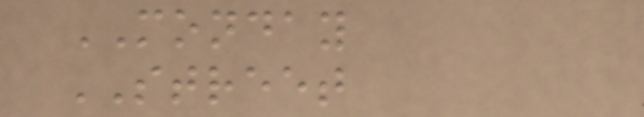MONDAY
STREET
